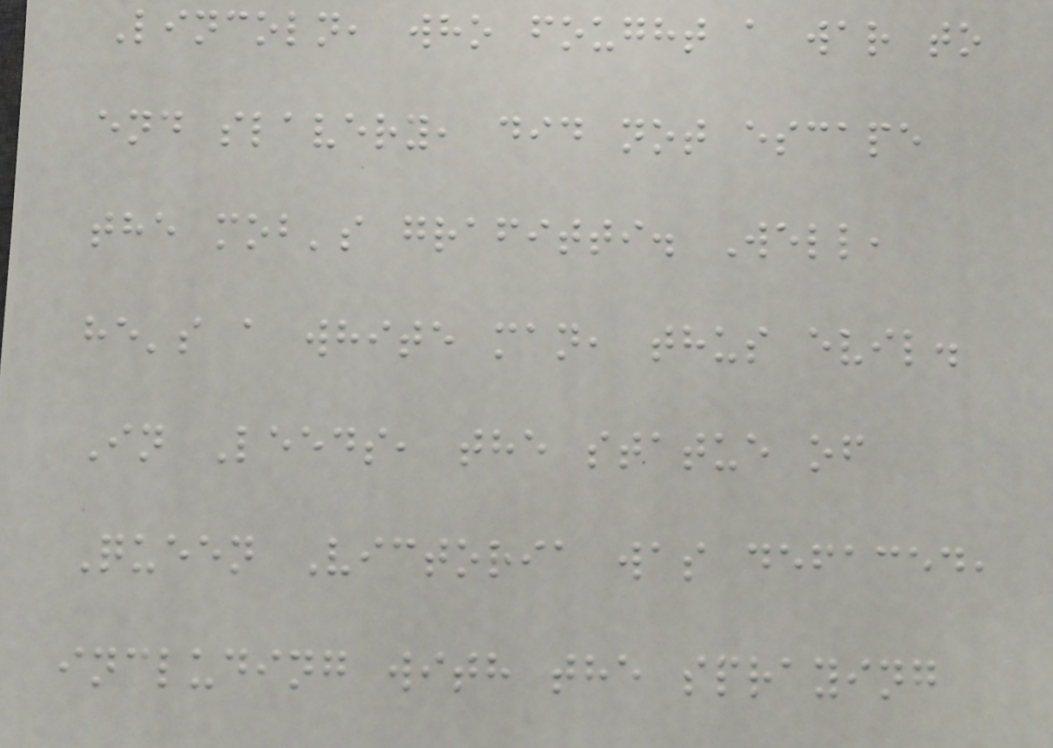Lincoln, who fought a war to
end slavery, did not escape
the mob's grafitti. Well,
he's a white man, thus evil.
In Leeds, the statue of
Queen Victoria was defaced,
including with the spraying
